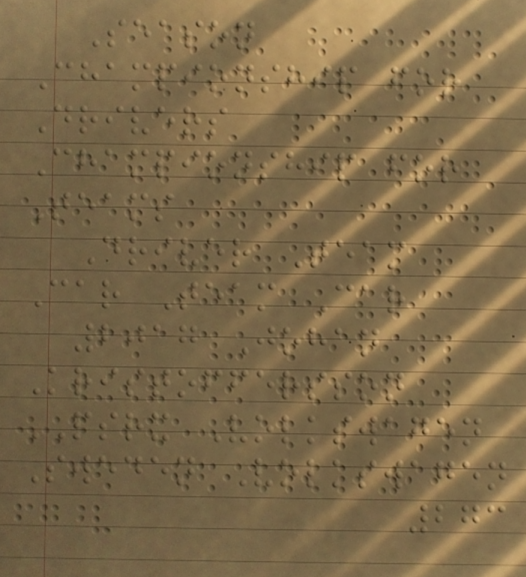Season
Championship for
Drivers
Championship for
Teams
Driver Team
Car Team Car
2017 Johan
Kristoffersson
PSRX Volkswagen
Sweden Volkswagen
273
